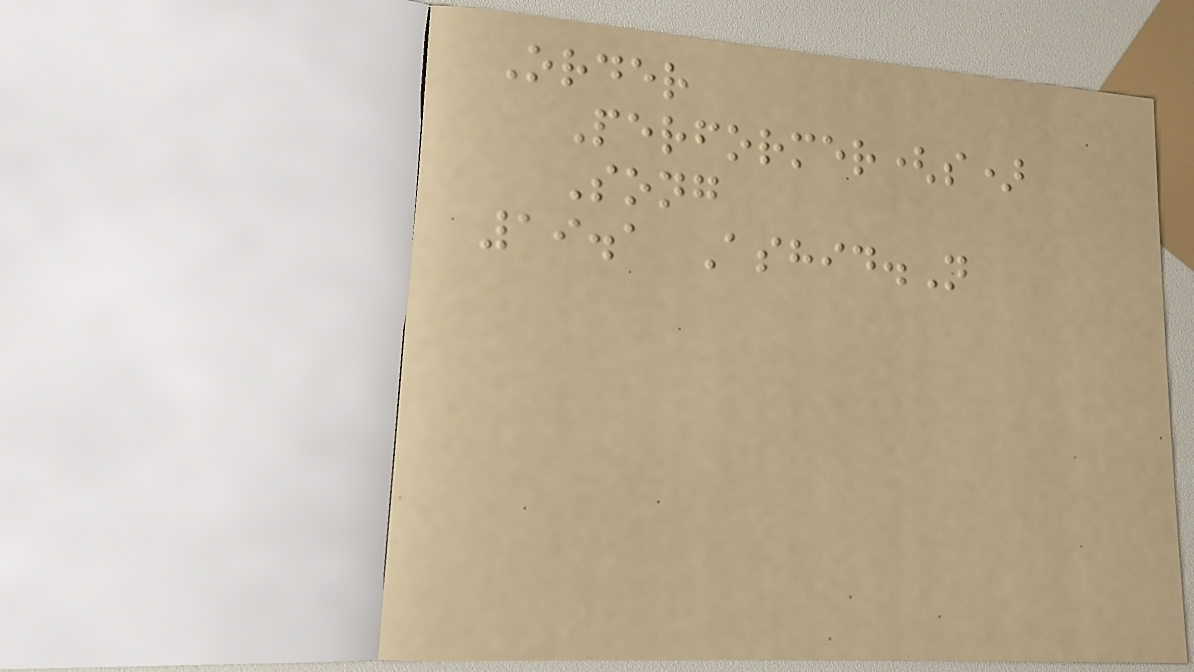Order
Performer(s)
Song
19.1 Ashid.N
